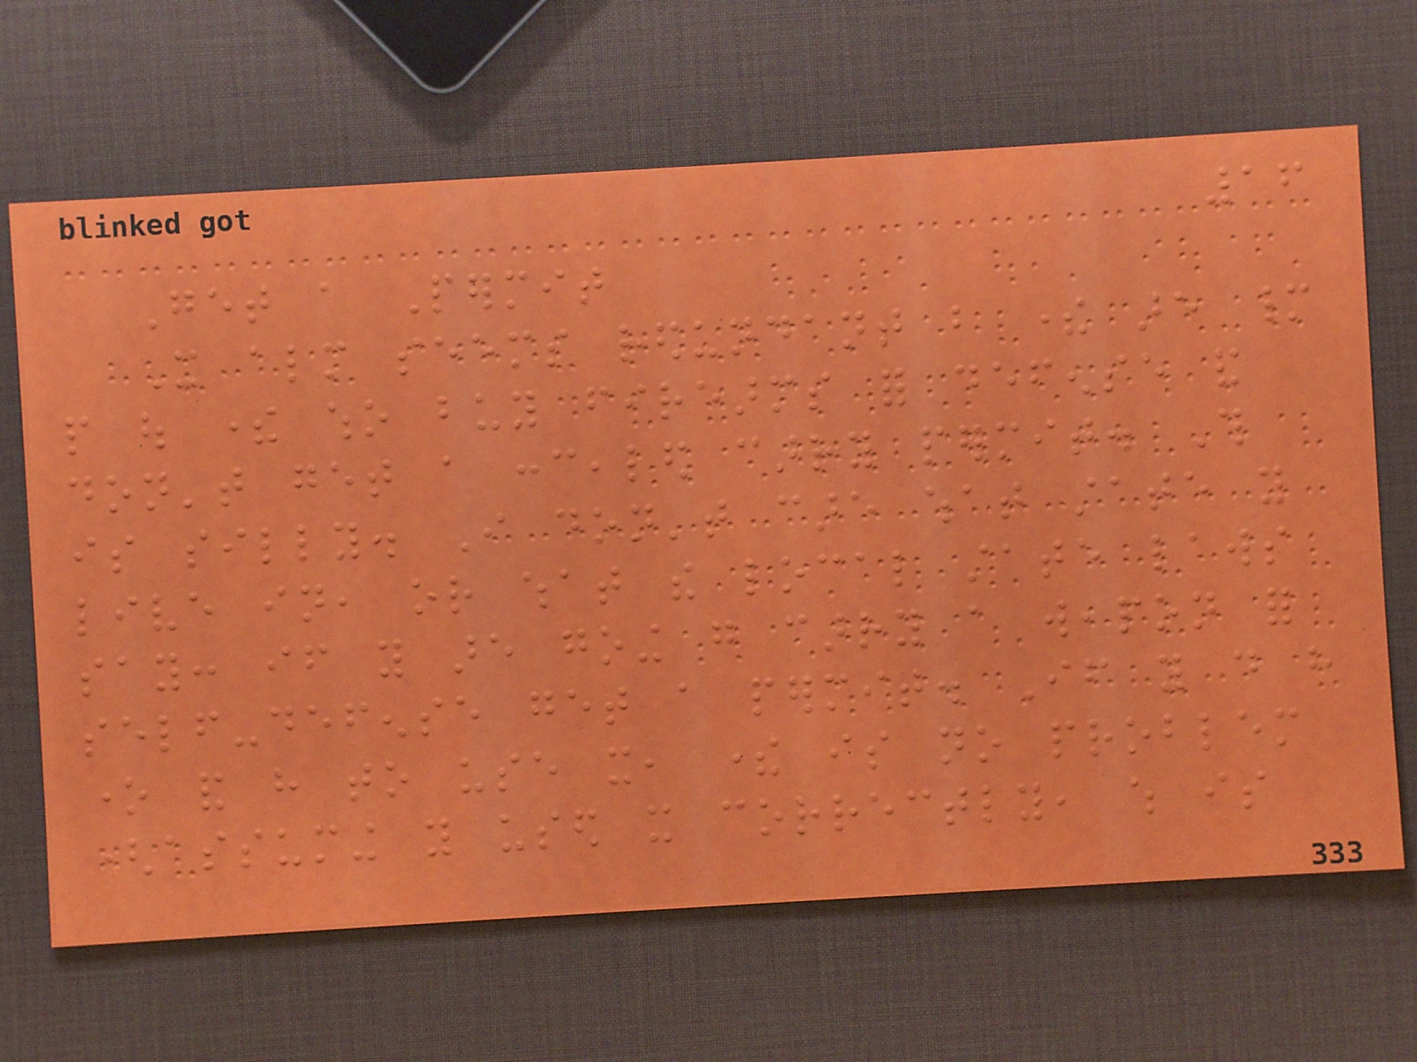16
Get a Permit
It almost seems redundant but there are many
people out there who buy firearms for defense and
don't get a concealed carry permit. This
is silly. I don't care what state you
live in, or what the local state laws
say: if you are going go carry a weapon for
self-defense get a permit. If you do have
one and have to use it, there is no problem
(assuming you used it correctly, which is
